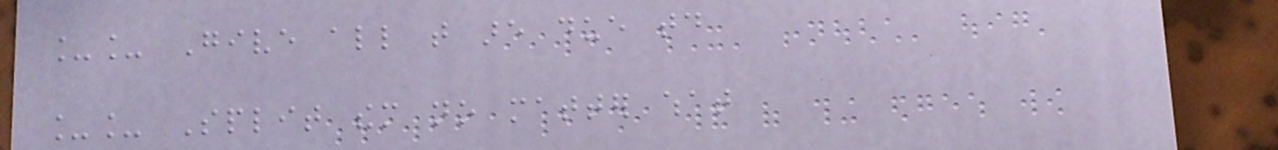__ Give all that are due today
__ Split them no matter what
